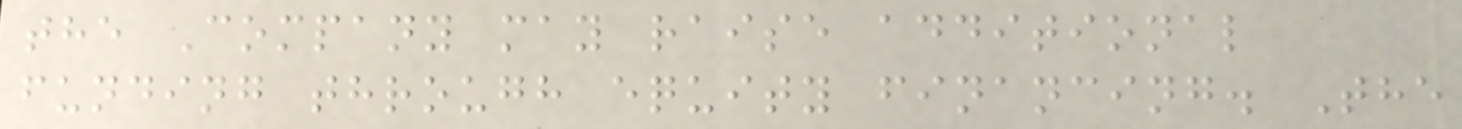the Company may raise additional
funding through equity financing. The
